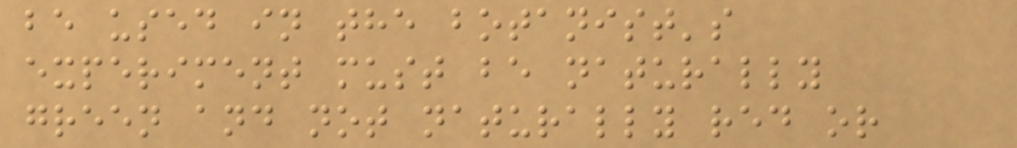be used in the botanist's
experiment must be naturally
green and not naturally red or
